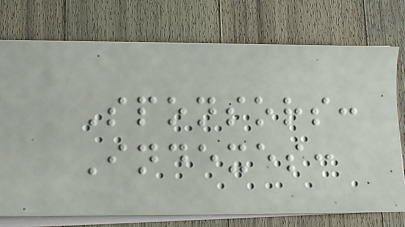Sponsors:
Indexes:
